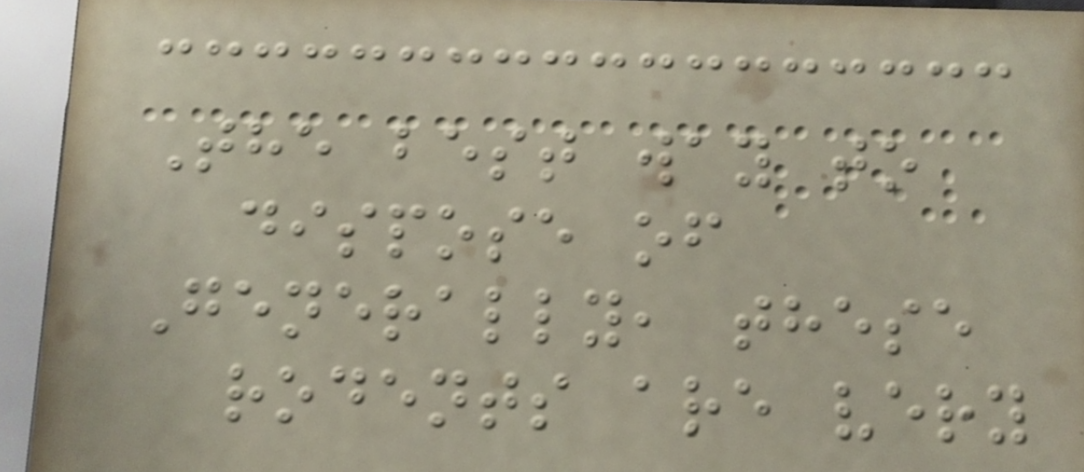The best way to
dispose of
Generally, these
rodents are very
